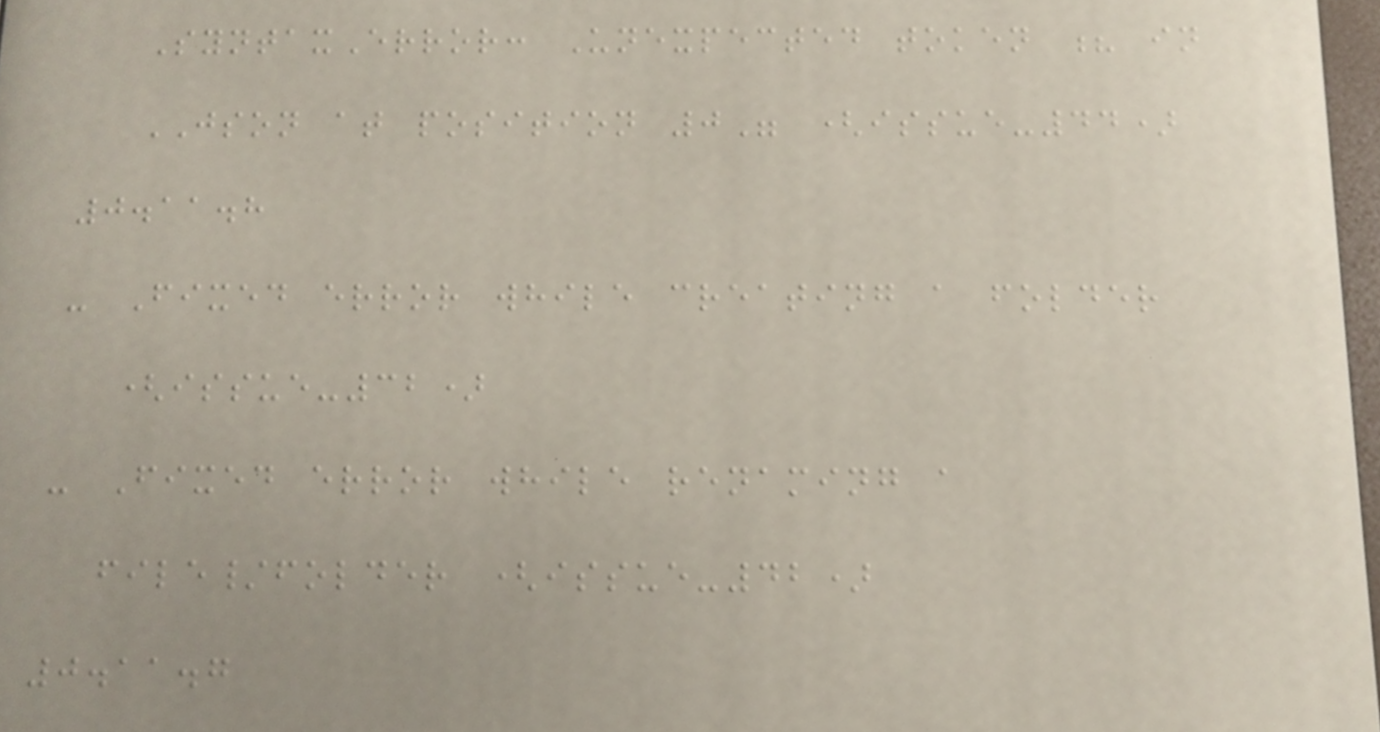SyntaxError: Unexpected token ? in
JSON at position 0" (issue-44)
0.11.8
- Fixed error while creating a folder
(issue-32)
- Fixed error while renaming a
file/folder (issue-42)
0.11.7
